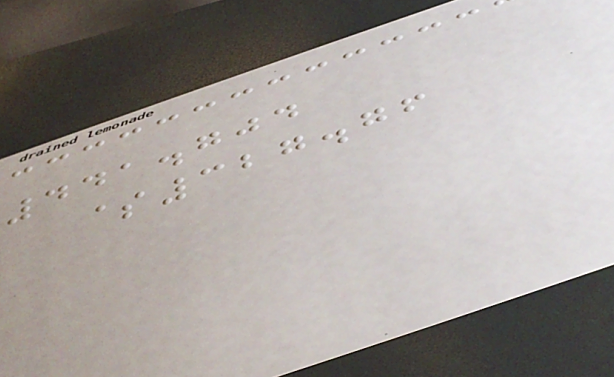441.704
$327.76
